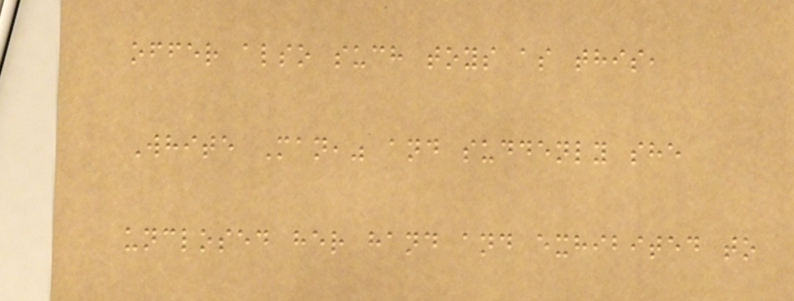offer also such toys as this,
White Man," and suddenly she
unclosed her hand and exhibited to
